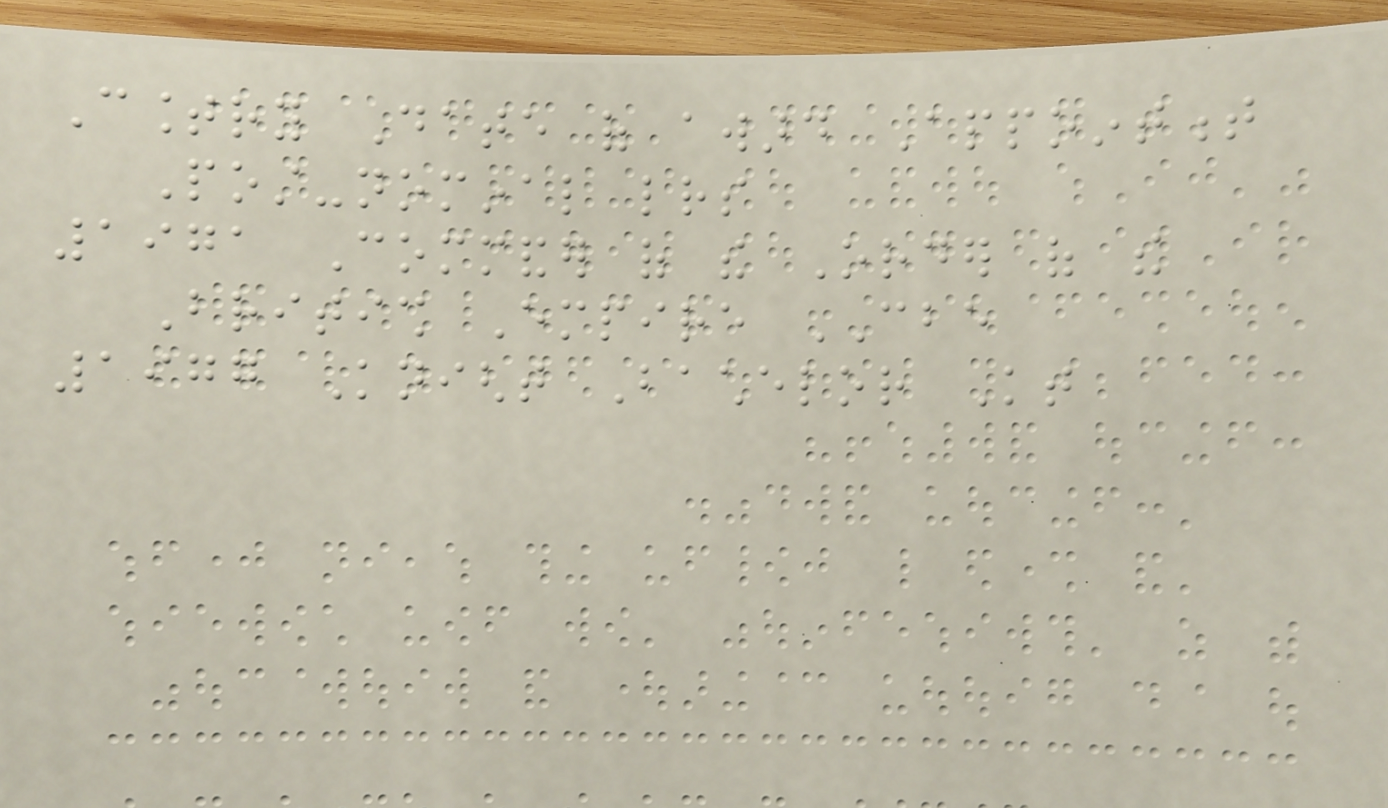Country Date of award Appointment
Post-nominal letters
1971 Commander of the Order of the
British Empire CBE
1977 Knight Bachelor Kt
